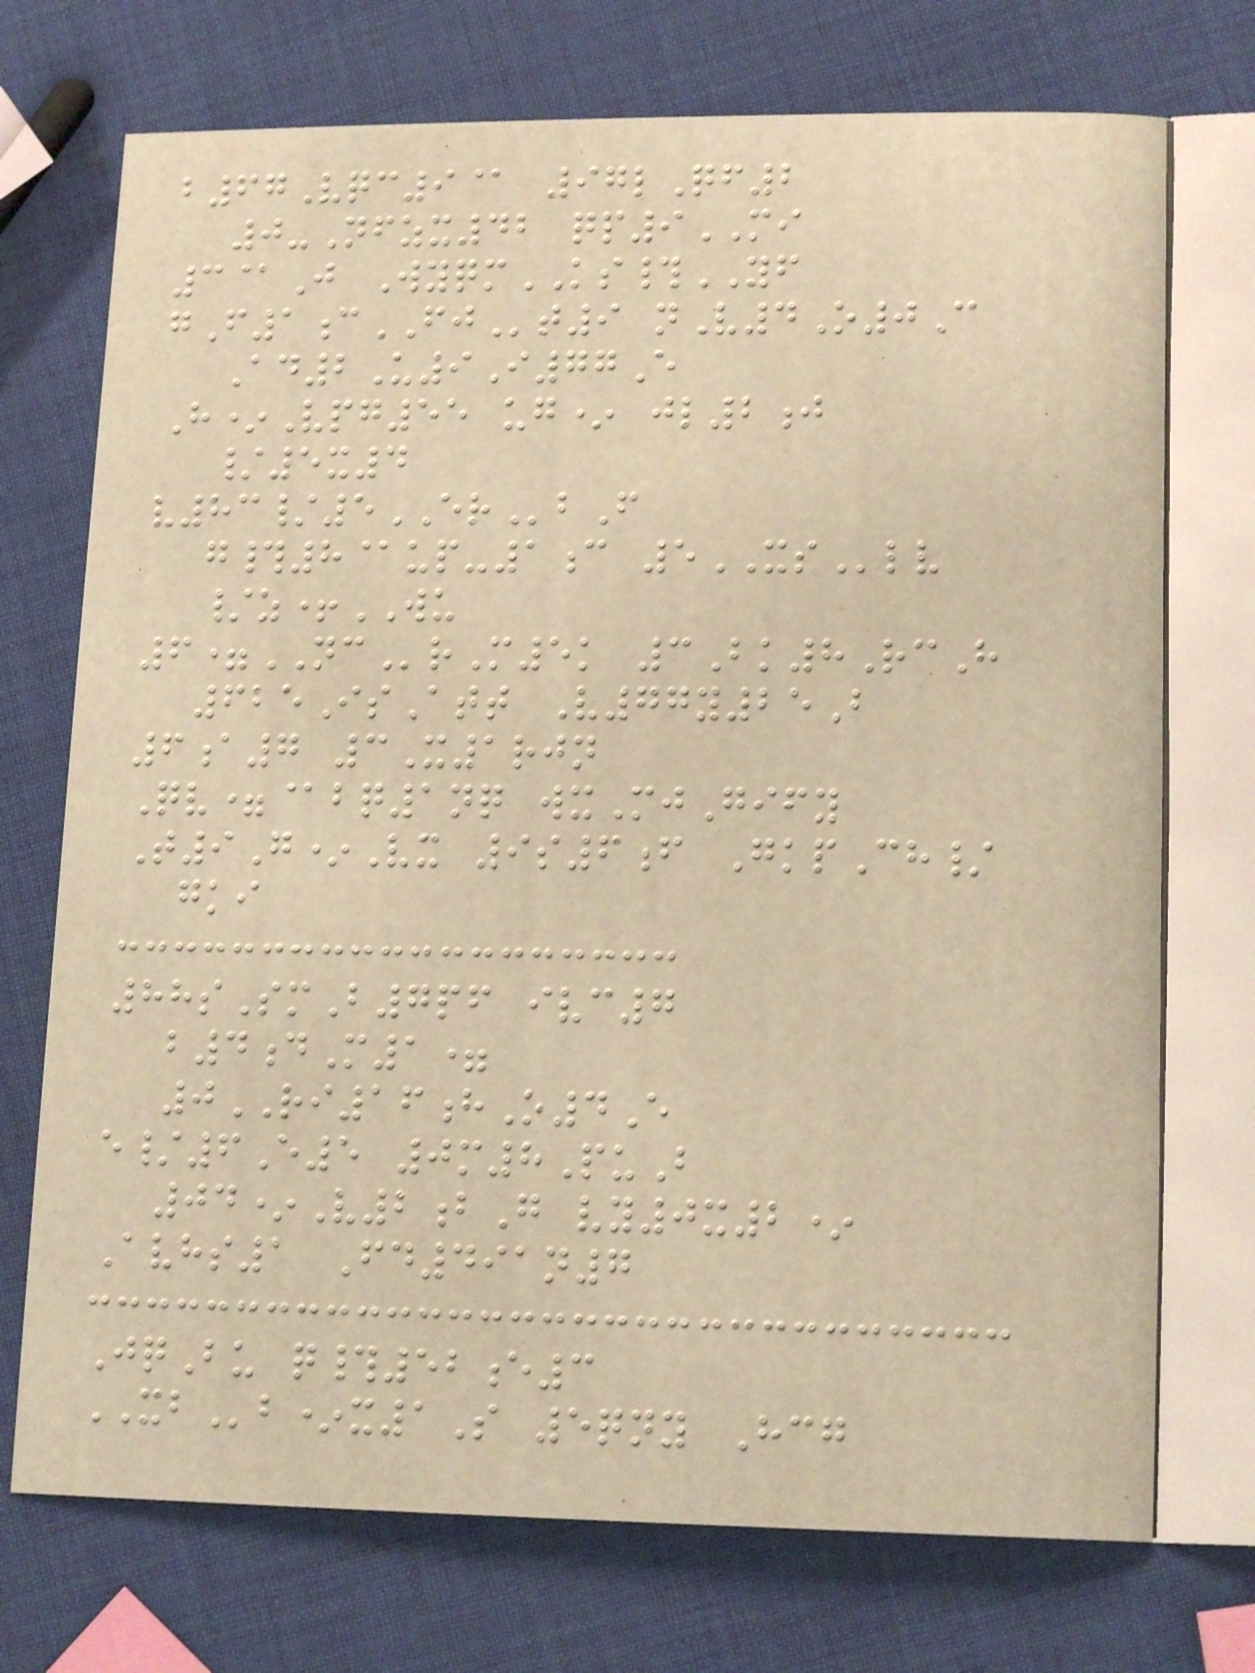b67Vqc9@ 97lQf2
0-Nfzx42 qp9MI
3@J WyqmKS#YF
gF1cFJt9 nV4O0C
Ad2U9I77E
H*Vpg55 ug* jl2j
/5x4
v83/5ERbF
g#8@up-1c 5XSlv
/z+WU
6=NCrM5k 3Bk8RcH
625IsAtt V77y25B
6a7 3X1rjn
Qv=@bq1nq wxMjGify
T9G*Vx 9s6f GkpCh/
gki
88sSmB7pf ivc7
b4dM1=
0RI16hO4E
e/6E5 0m8PuB
04*V2bG vy0x2*
Avhs1 Fd491n7
JqBu q#52e3
XBb*x1S 5qny Hcg
